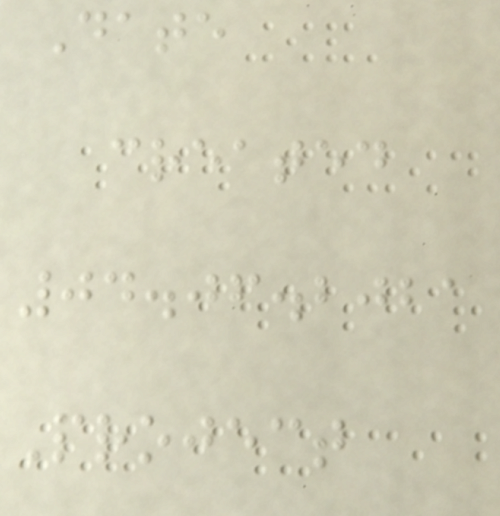Date
created
04.06.2021
Project
